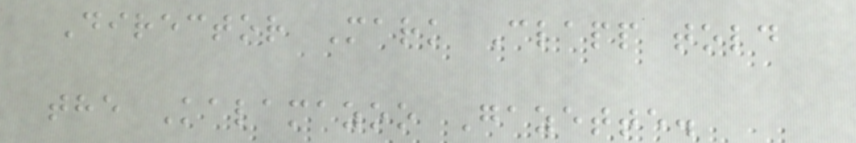Director Mark Clapp told
the Kalamazoo Gazette.
